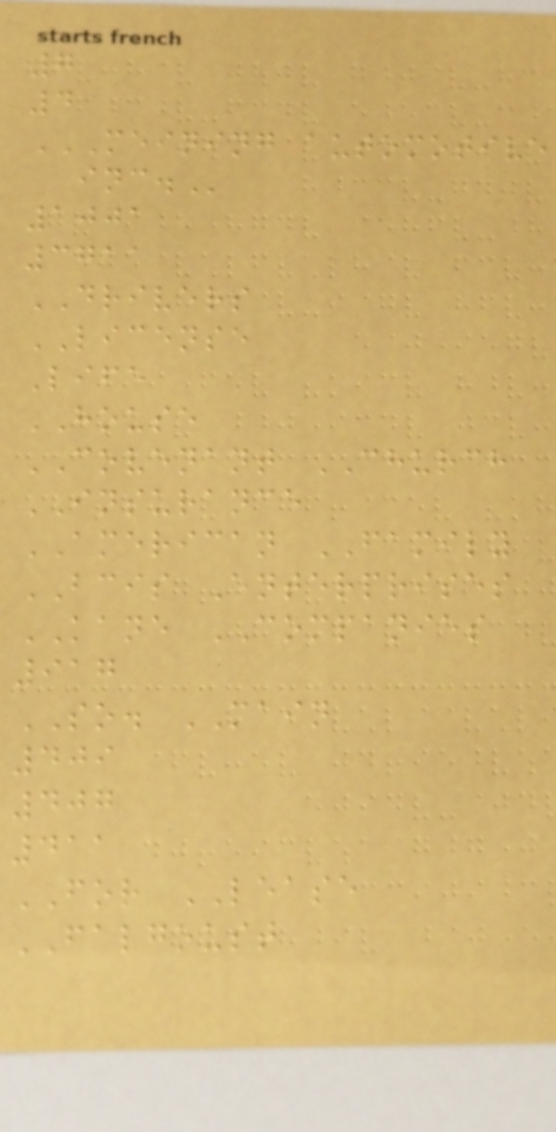7
4
MEINING AUTOMOTIVE
INC.
1001
3711
DRIVERS
LICENSE
Life
HOUSE
COVENANT CHURCH
INSURANCE
AMERICAN FAMILY
BCIS Enterprises
KANE COMPANIES
917
SO. MAIN
409
407
411
FOR LEASE
FALGOUST
